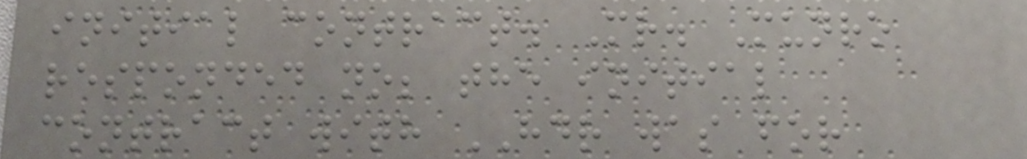initial contract. Mr. Munro
responded no; the initial
contract with HDR was for
